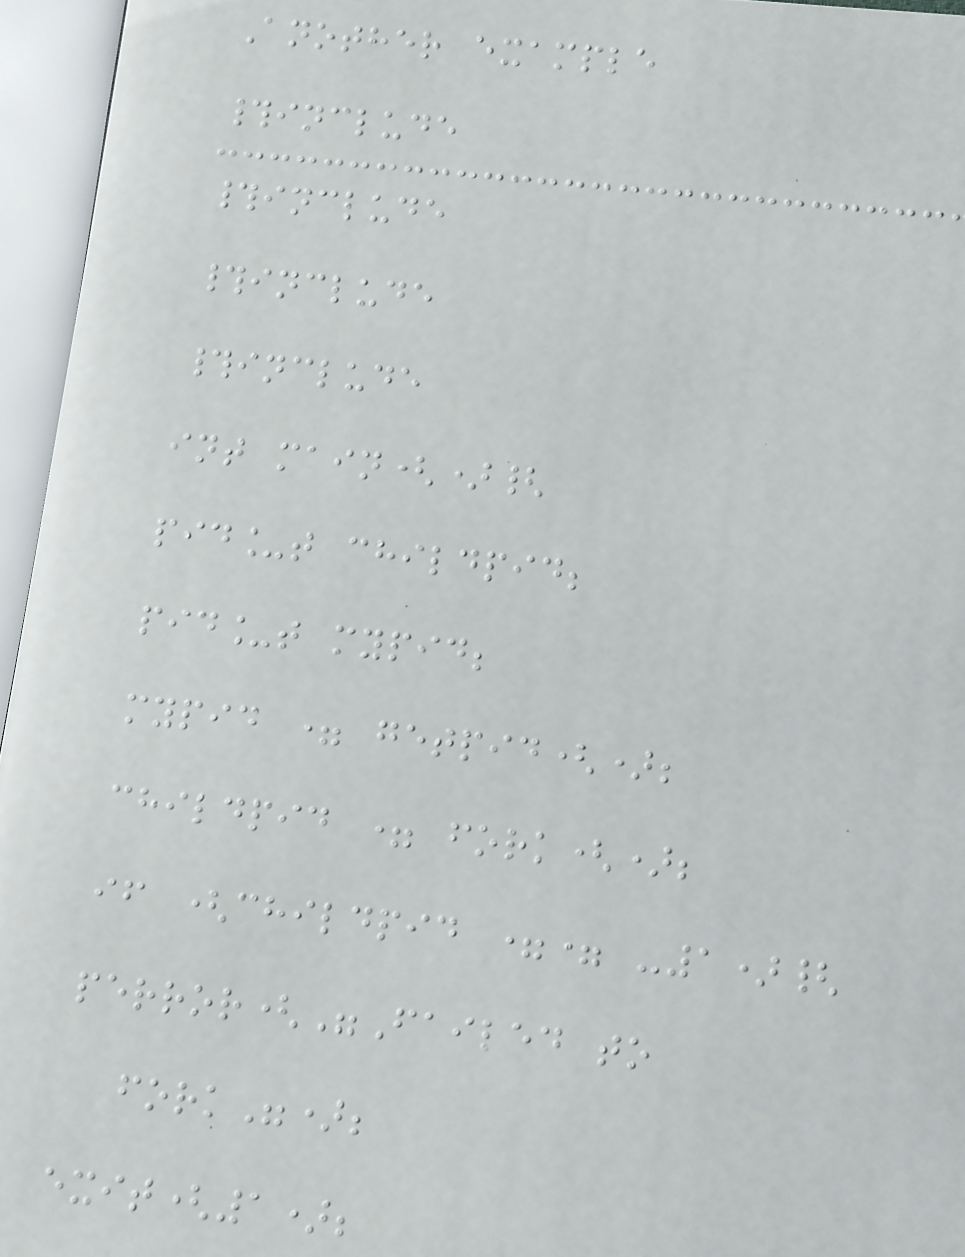Another example
#include
#include
#include
#include
int main(){
pid_t childpid;
pid_t mypid;
mypid = getpid();
childpid = fork();
if (childpid == -1){
perror("Failed to
fork");
exit(1);
